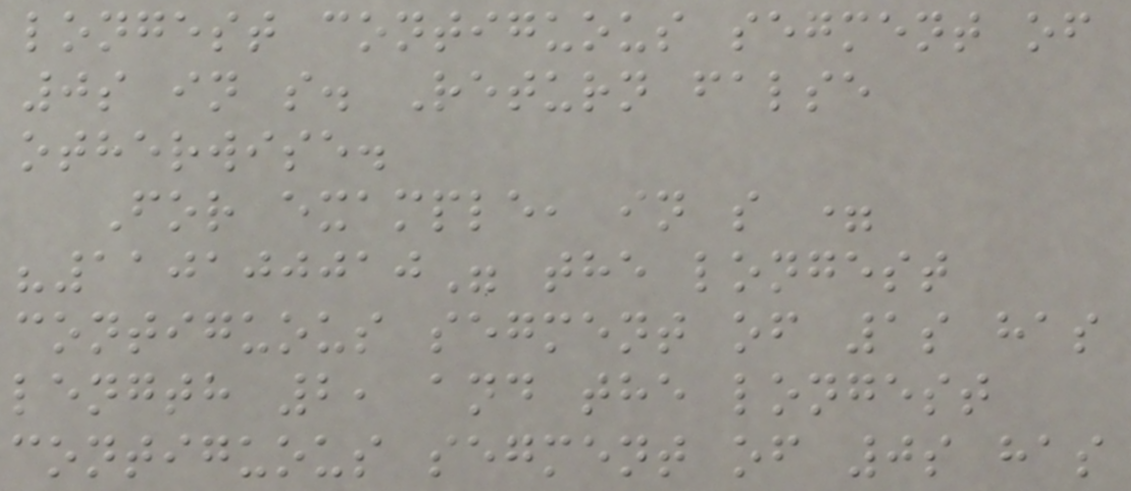longest contiguous segment of
0s in s. Return false
otherwise.
For example, in s =
"110100010" the longest
contiguous segment of 1s has
length 2, and the longest
contiguous segment of 0s has
